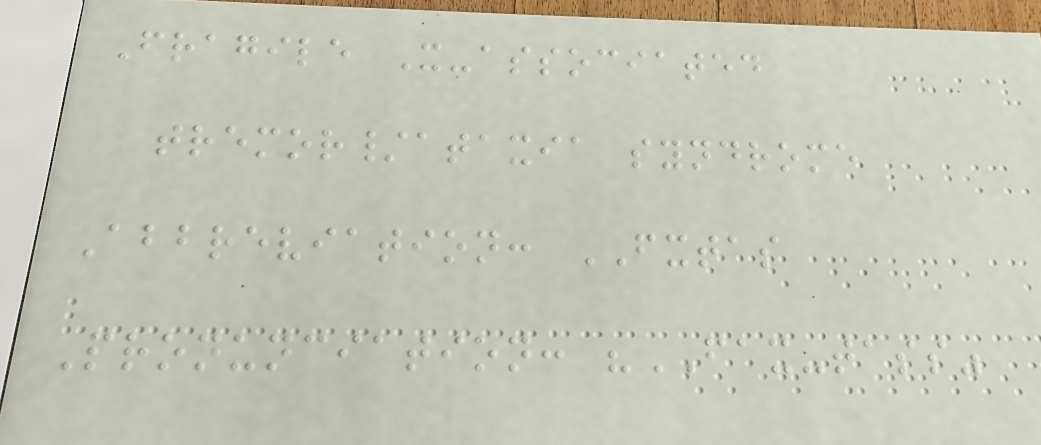Fragile X-associated
tremor/ataxia syndrome
Abbreviation: FXTAS
Pronunciation: "FAX-tass"
